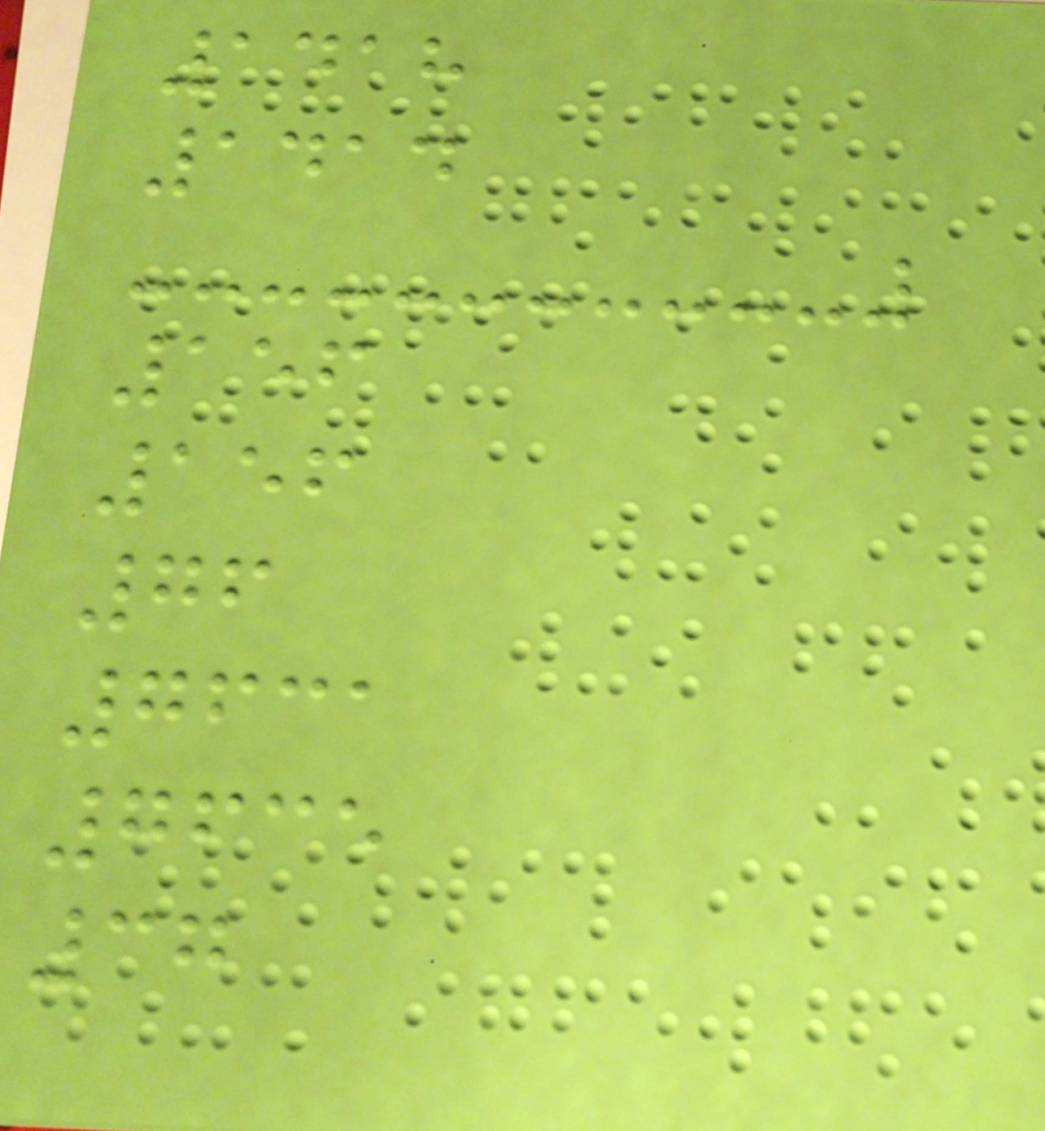1418
1414
156
156
76
7631
7635
37
